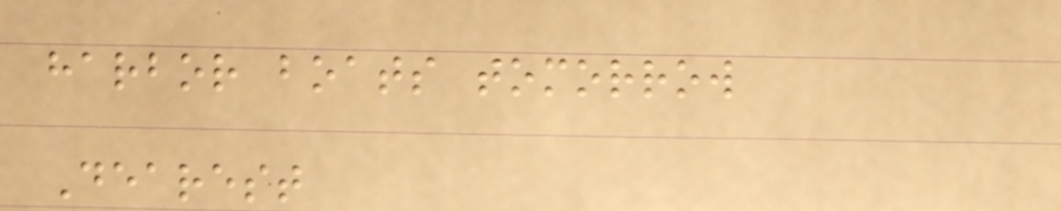harbor boats tomorrow
Dearest
